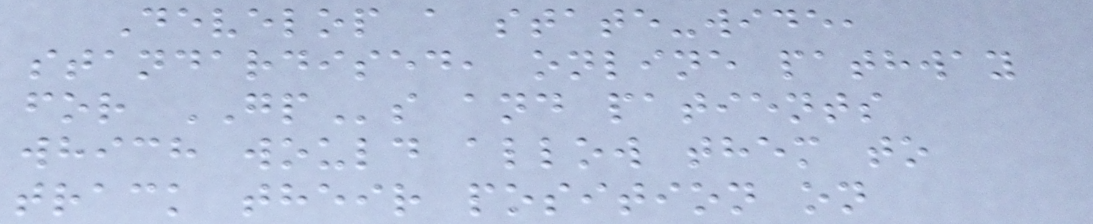Develop a state-wide,
standardised, online pathway
for GPs and patients
which would allow them to
track their position on
